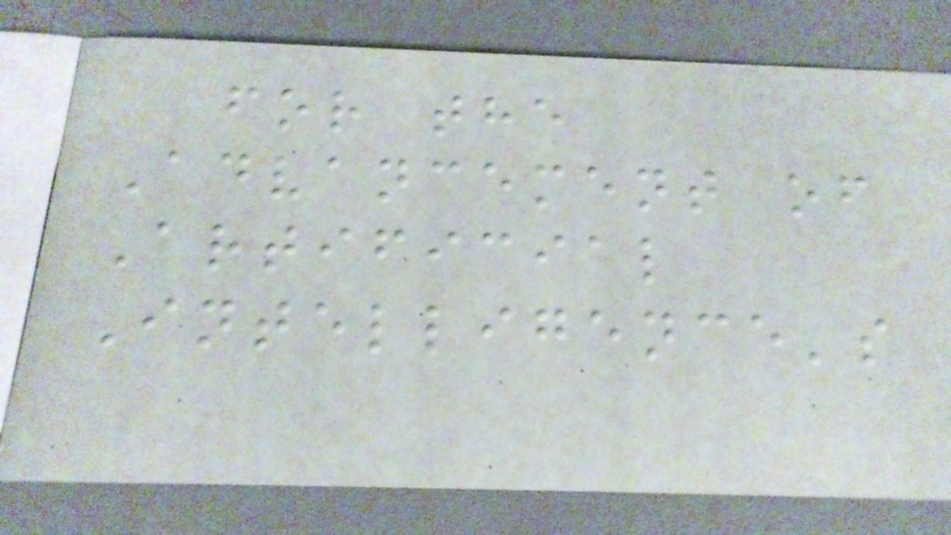for the
Advancement of
Artificial
Intelligence's
